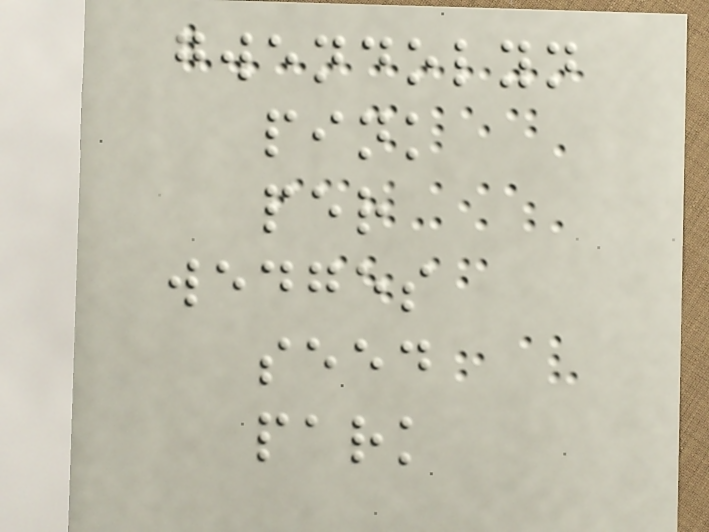gwendolyn
pink
per
wedges
seed
park
